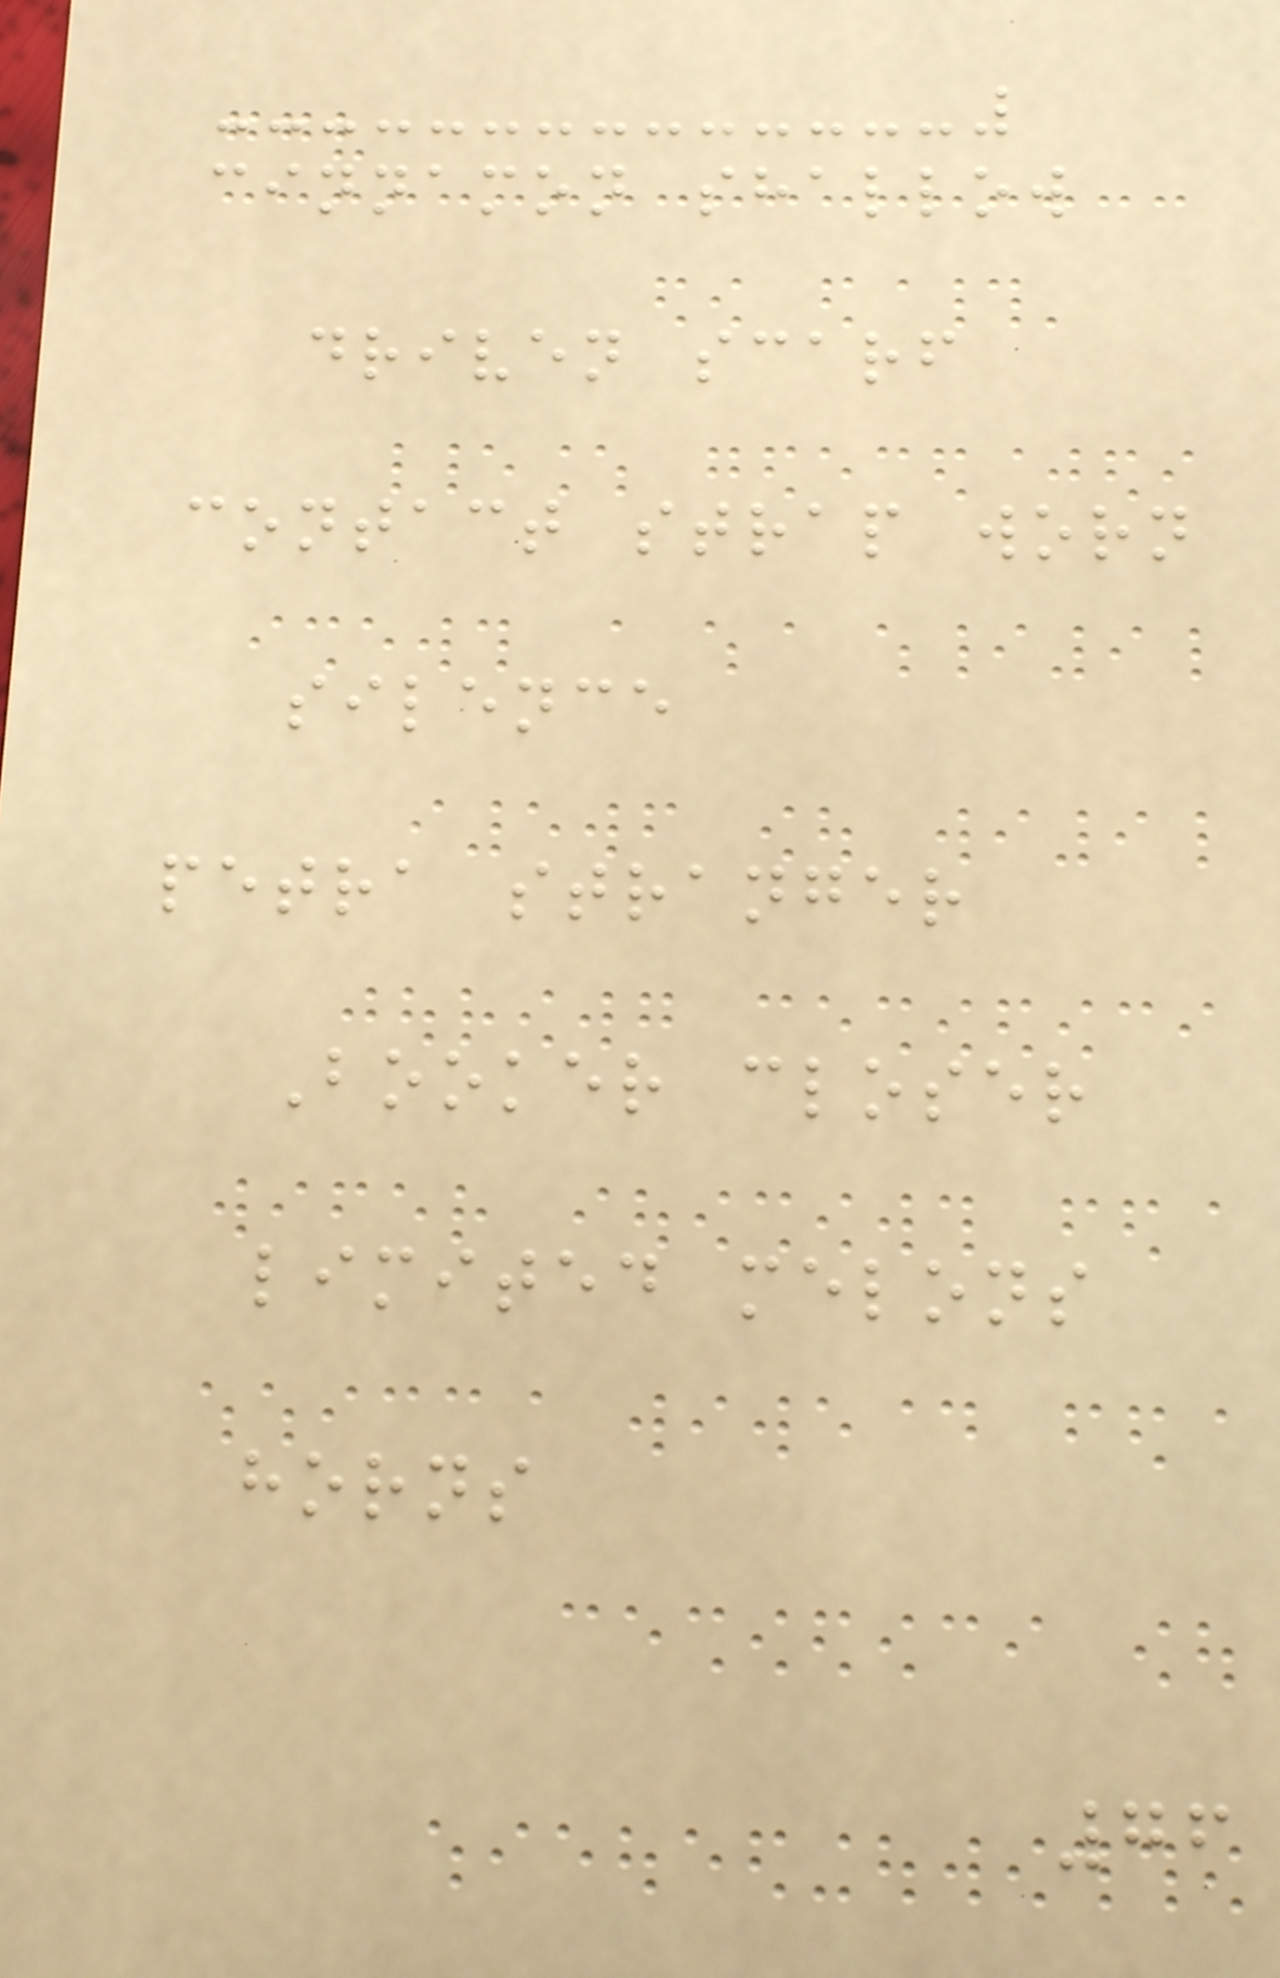cinnamon shallow
driven scarf
contact strap worn
silence
petra stranger
Booker closer
limited melons
horns
76
